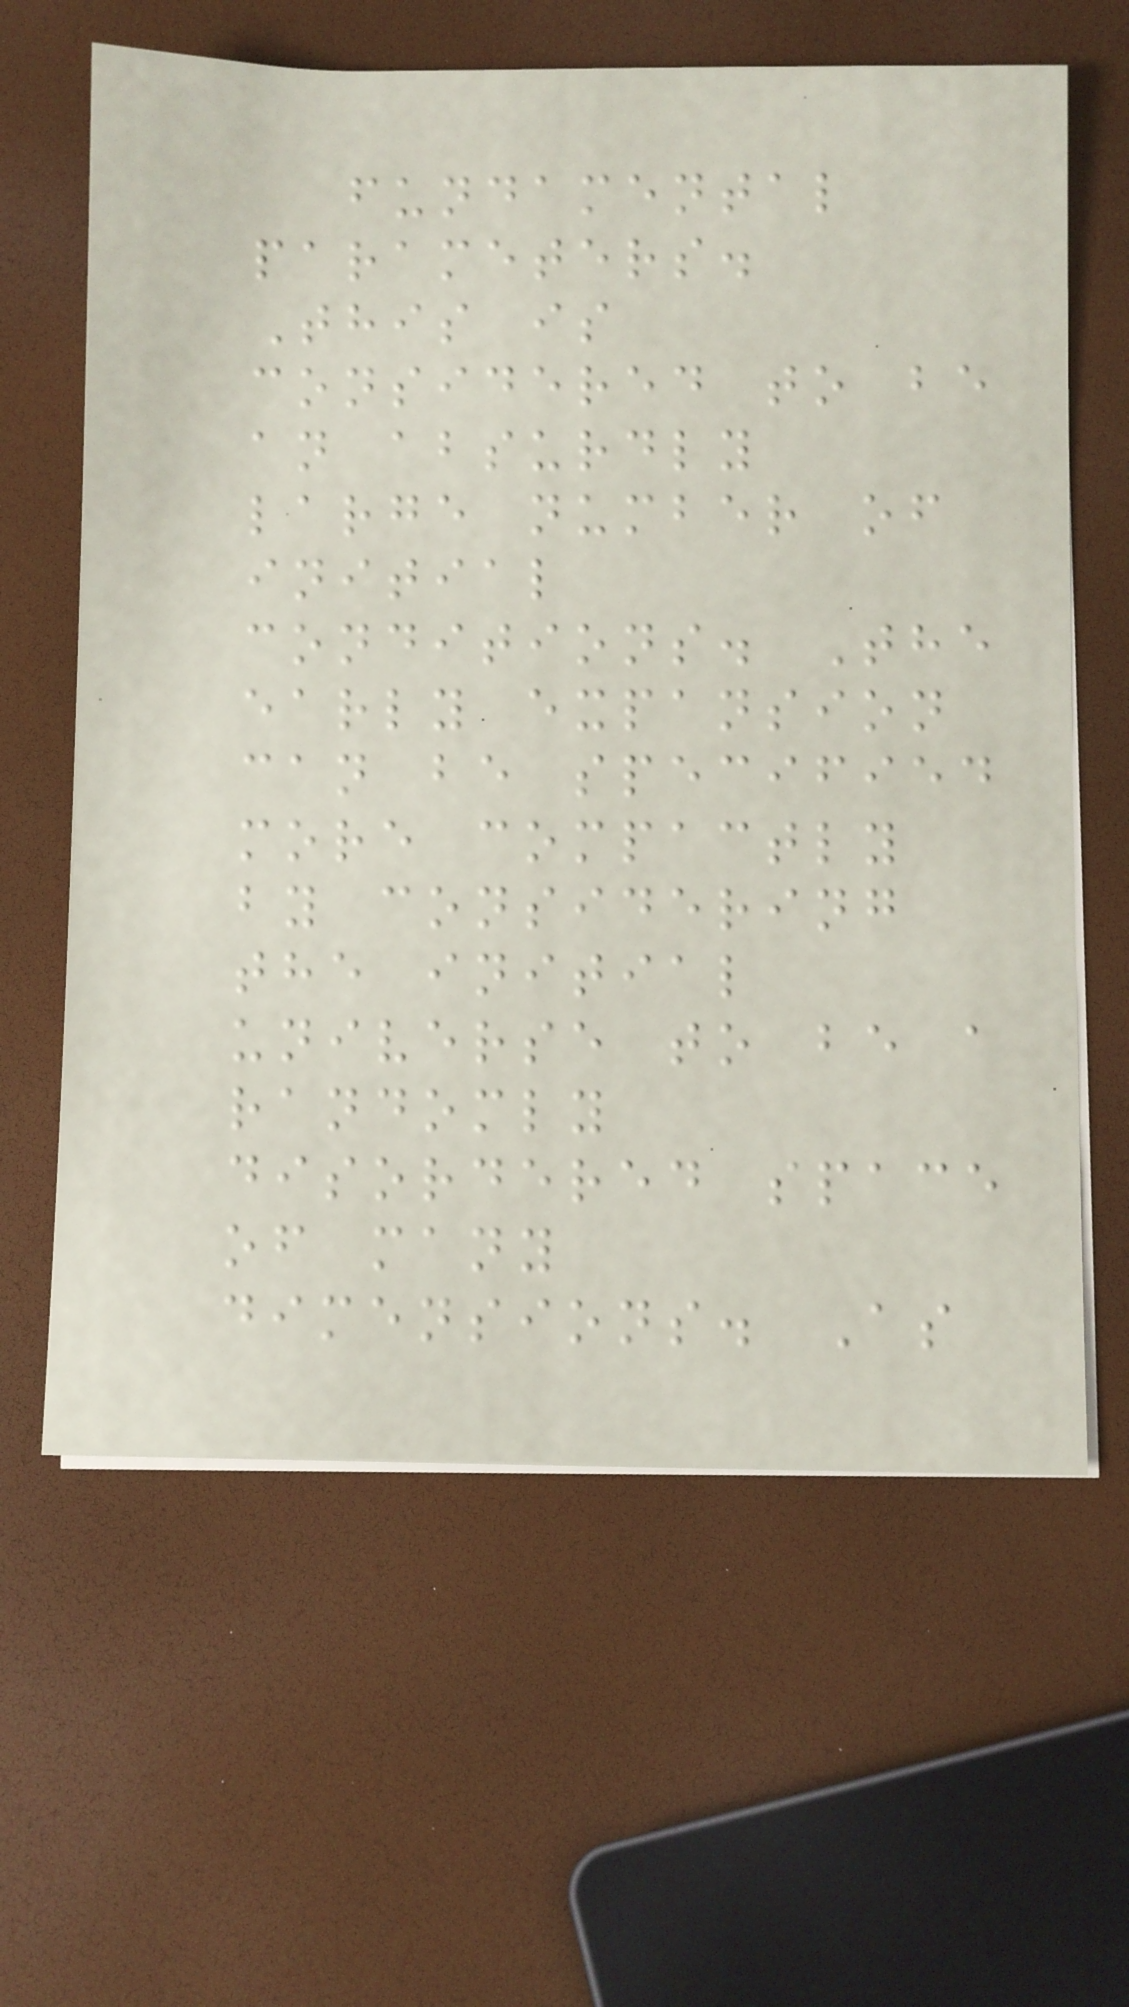fundamental
parameters.
This is
considered to be
an absurdly
large number of
initial
conditions. The
early expansion
can be specified
more compactly
by considering
the initial
universe to be a
randomly
disordered space
of many
dimensions. As
